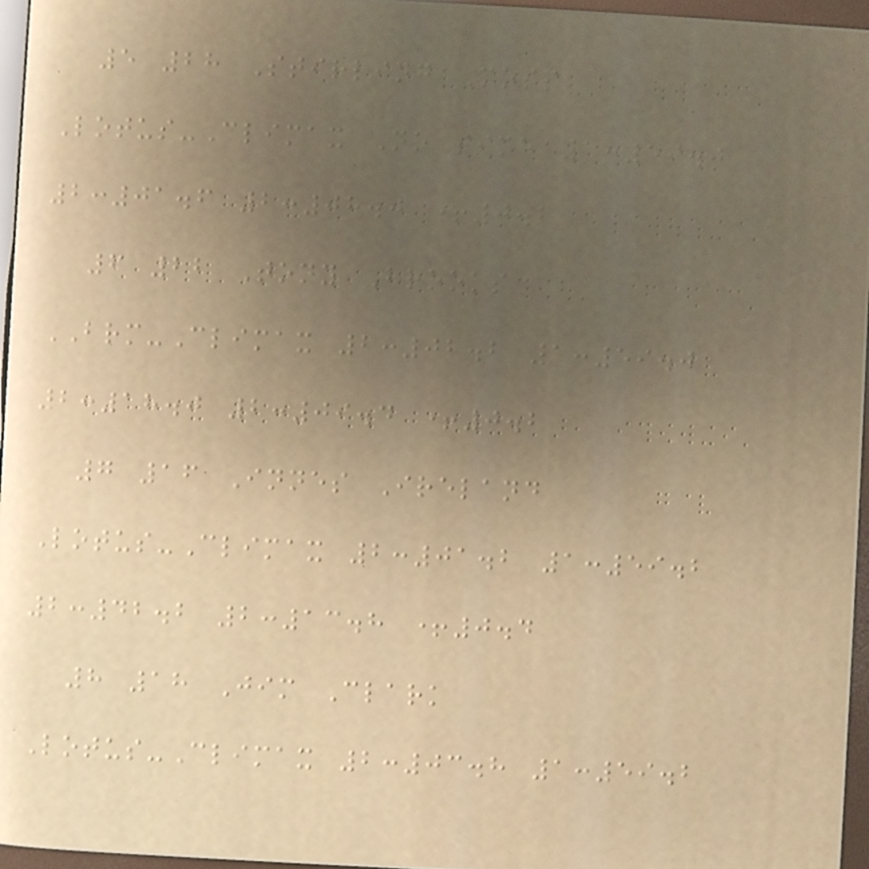5 28 Stirling Moss
Lotus-Climax No time 1:59.0
2:01.6 2:08.0 +0.2
6 22 Tony Brooks
BRM-Climax 2:02.2 1:59.0
2:18.0 2:09.4 +0.2
7 16 Innes Ireland
Lotus-Climax 2:01.2 1:59.2
2:42.2 2:13.8 +0.4
8 18 Jim Clark
Lotus-Climax 2:03.8 1:59.2
